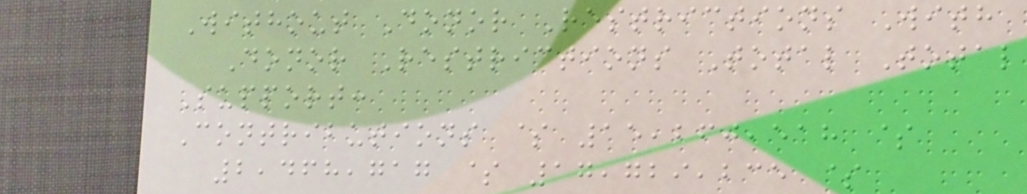Without Donor Restrictions With
Donor Restrictions Total Total
Support:
Contributions $ 15,260,518 $
2,468,717 $ 17,729,235 $
